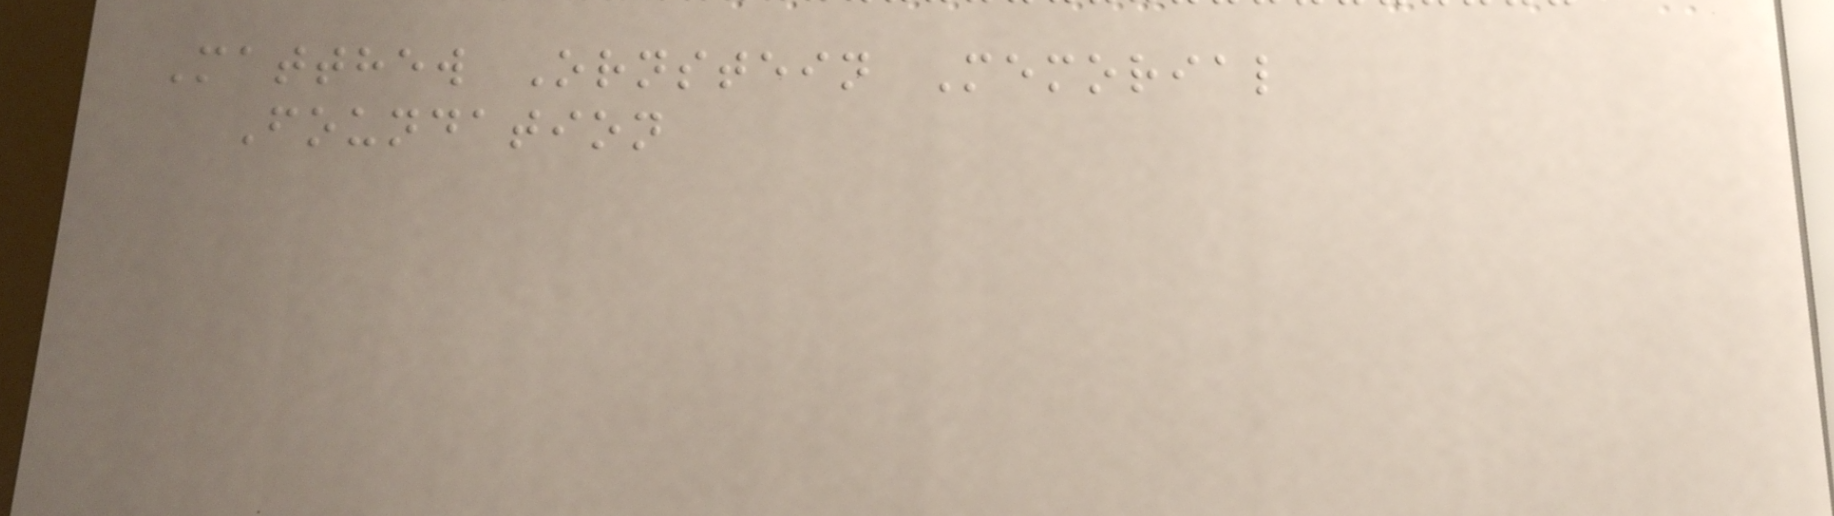Matthew Ornstein Memorial
Foundation
